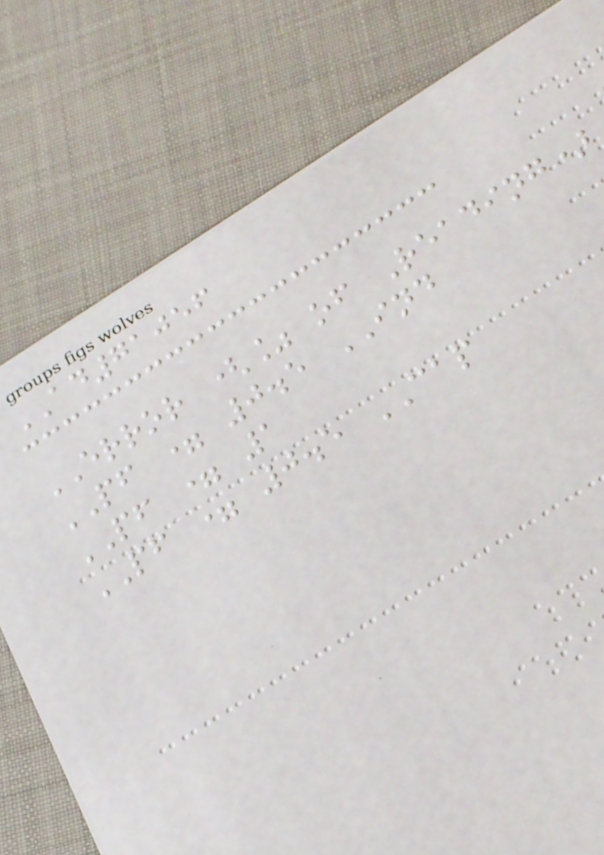AD71056
ERROR (% of Reading)
PF = 0.5 IND
PF = 1
PF = 0.5 CAP
